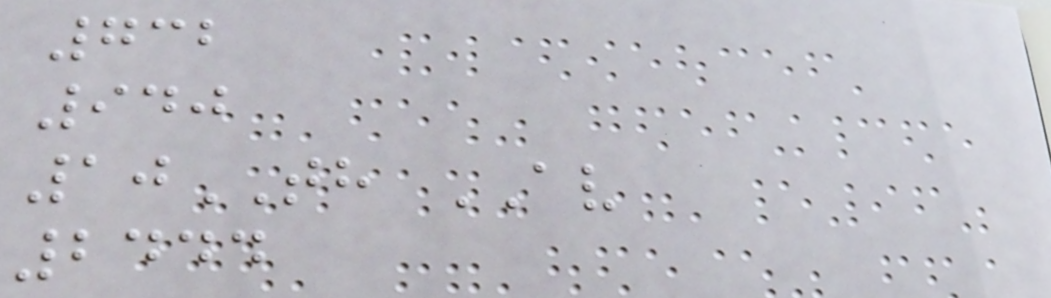732
940
10TH AV
2444
